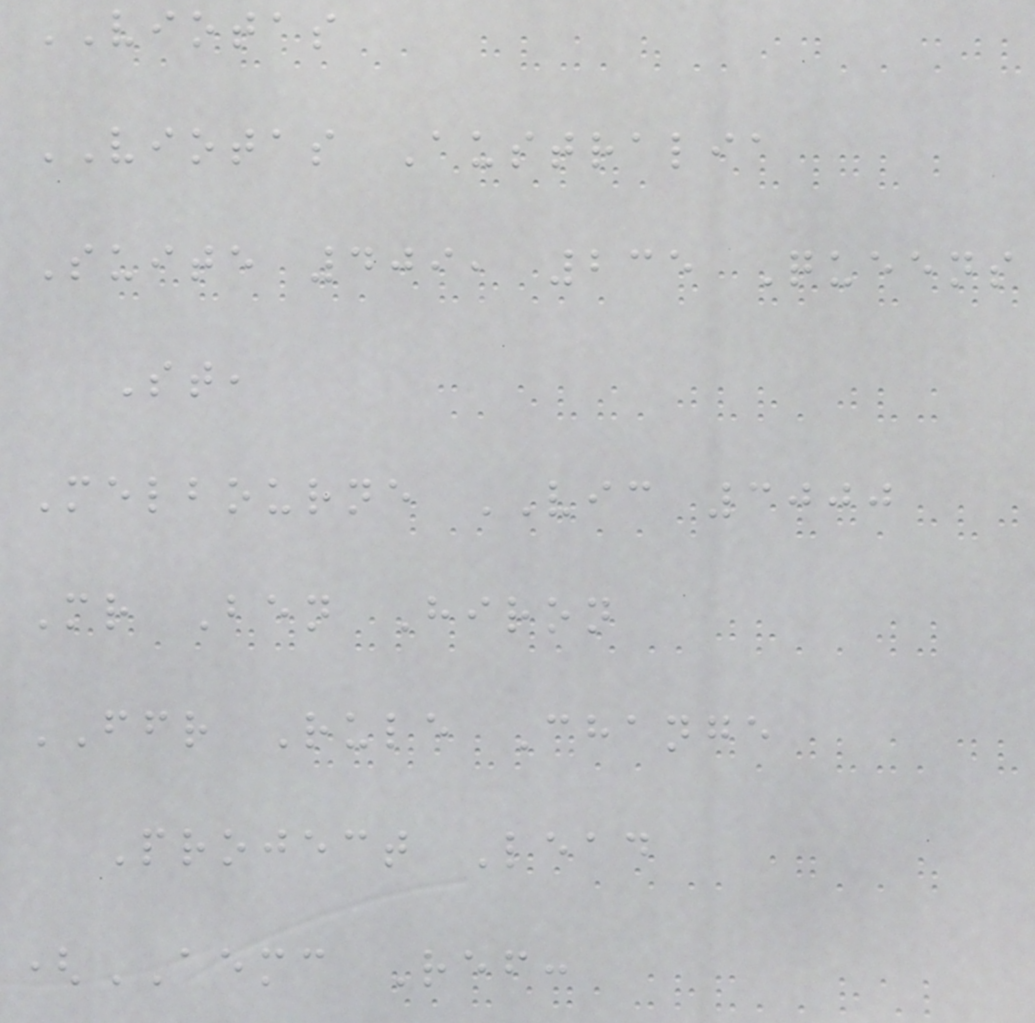VIOTAS
VIOTAS Australia
Suite 409, 235 Queens
St,
Melbourne VIC 3000
Mr Ben Hiron
FFR Rule Change
Project Lead
(AEMC Ref:
